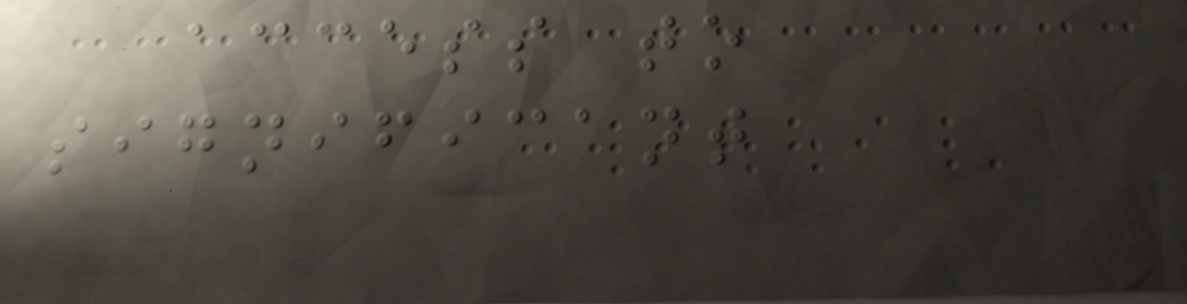access to
significant
